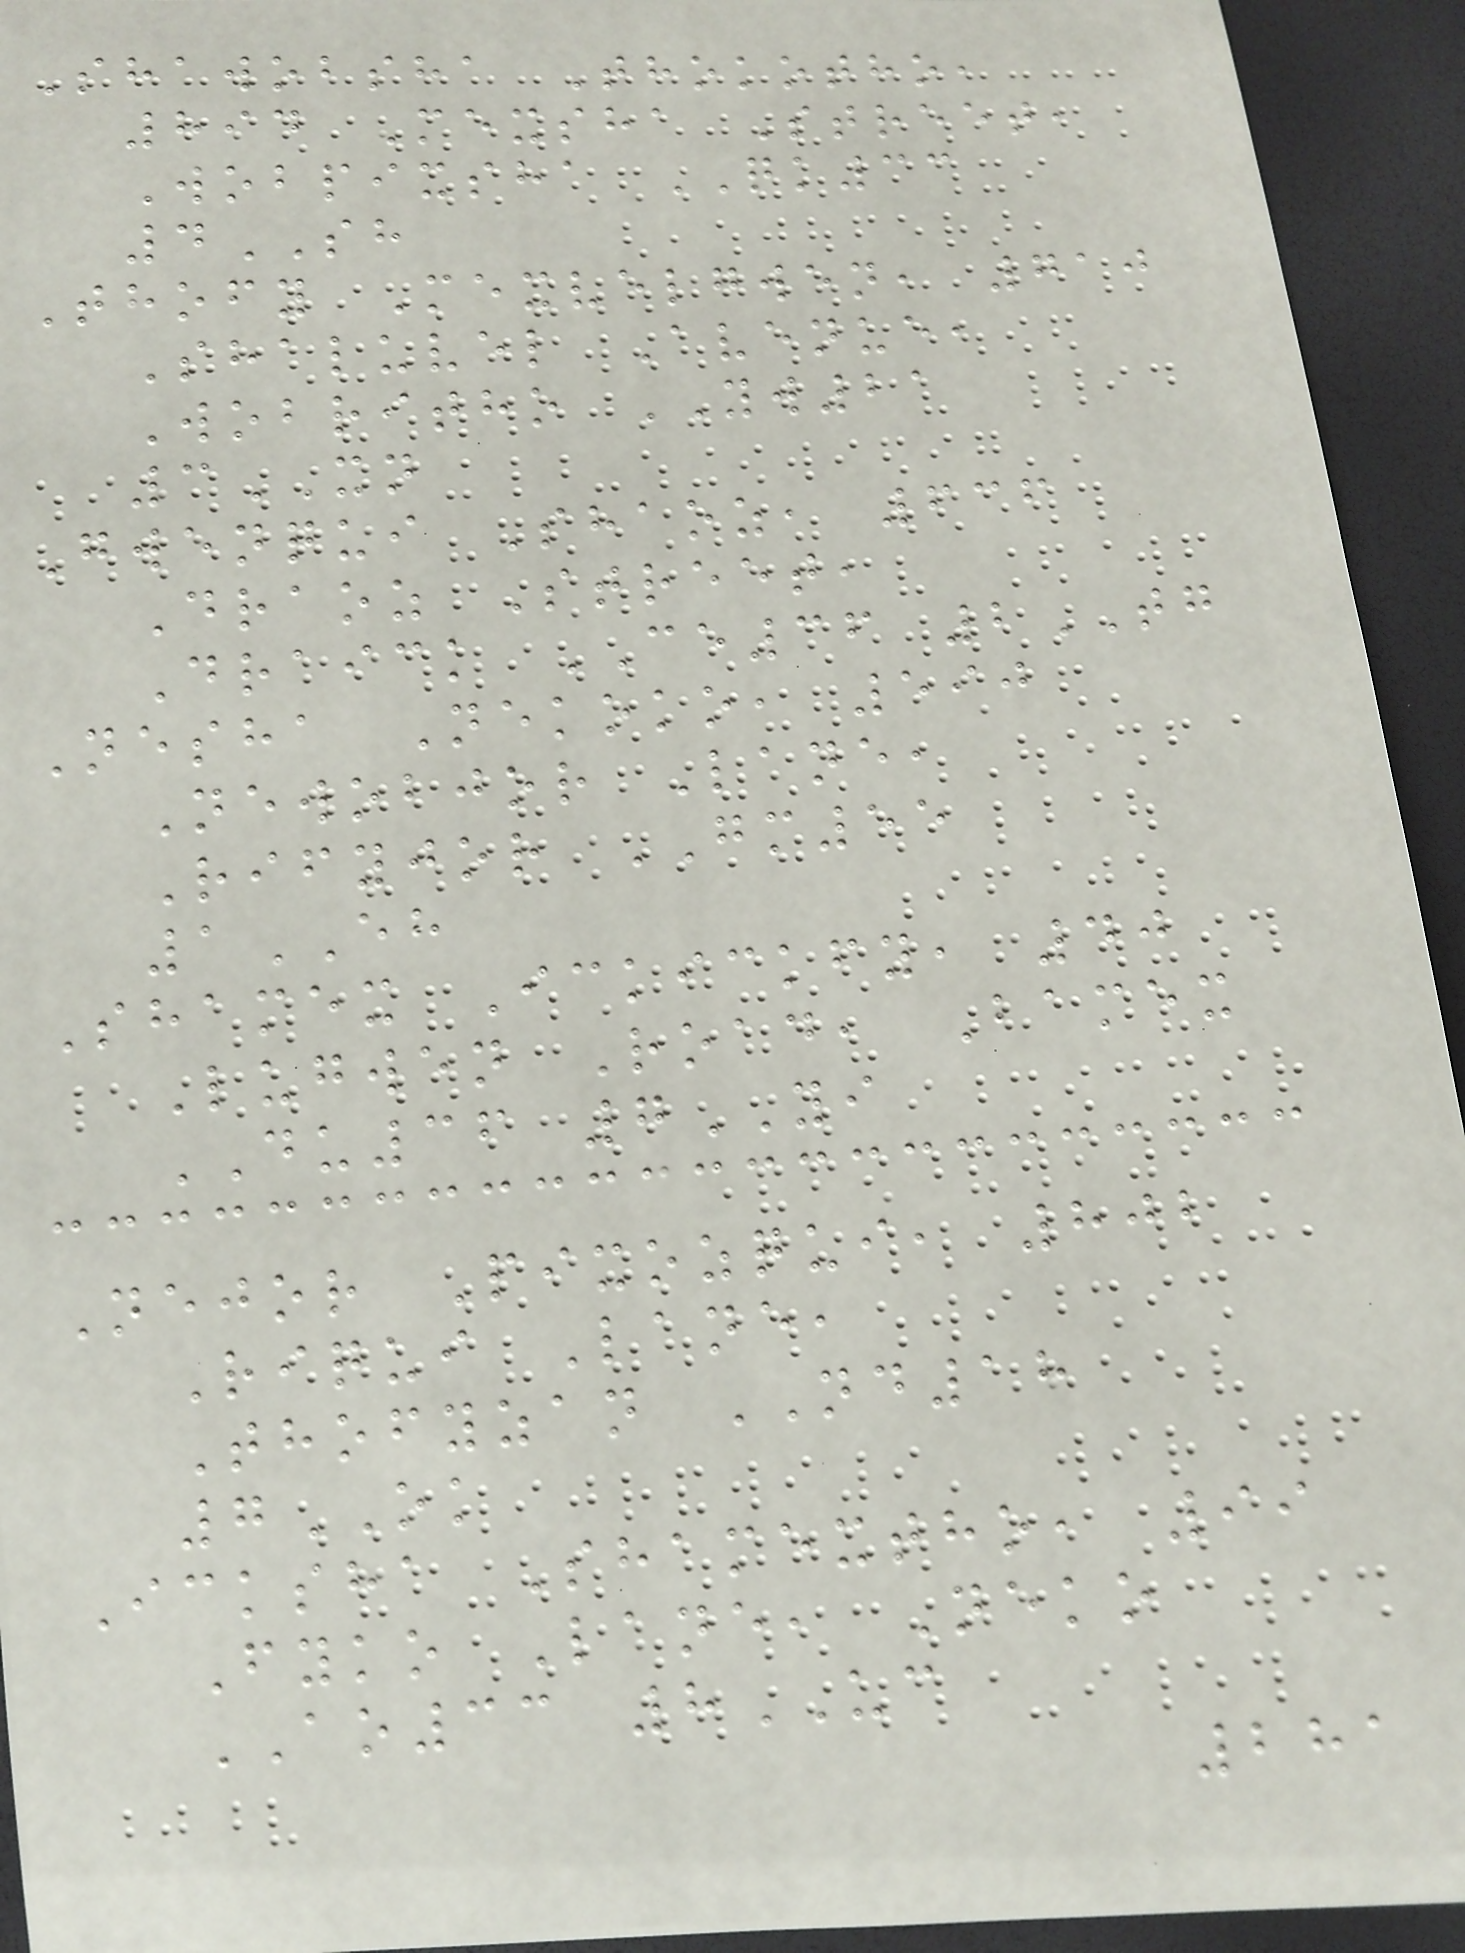Shawobsha Thokotho,
894 Mexsha Street,
Wobpixsha QK33
4SH
Thofy Mexvelgwen, 710
Shaluvel Avenue,
Wobritho YW21
3XN
Gwenqui Shaoz, 636
Draoz Street,
Draick CE36 2TG
Nesha Nekoko, 590
Newobjor Lane,
Rifyjor GM55
1EH
Shamex Ickickfy, 40
Lugwen Road, Bamex
DU36 7YI
Nejor Pixozqui, 802
Riqui Lane,
Thofyzan ND18
7OK
Icksha Shamextho, 99
Fyko Lane, Neko
AO33 8UC
281
